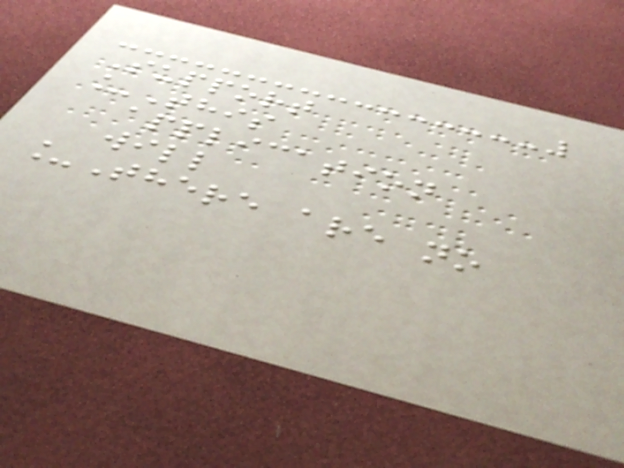Support
_This
application
will
_There are no
